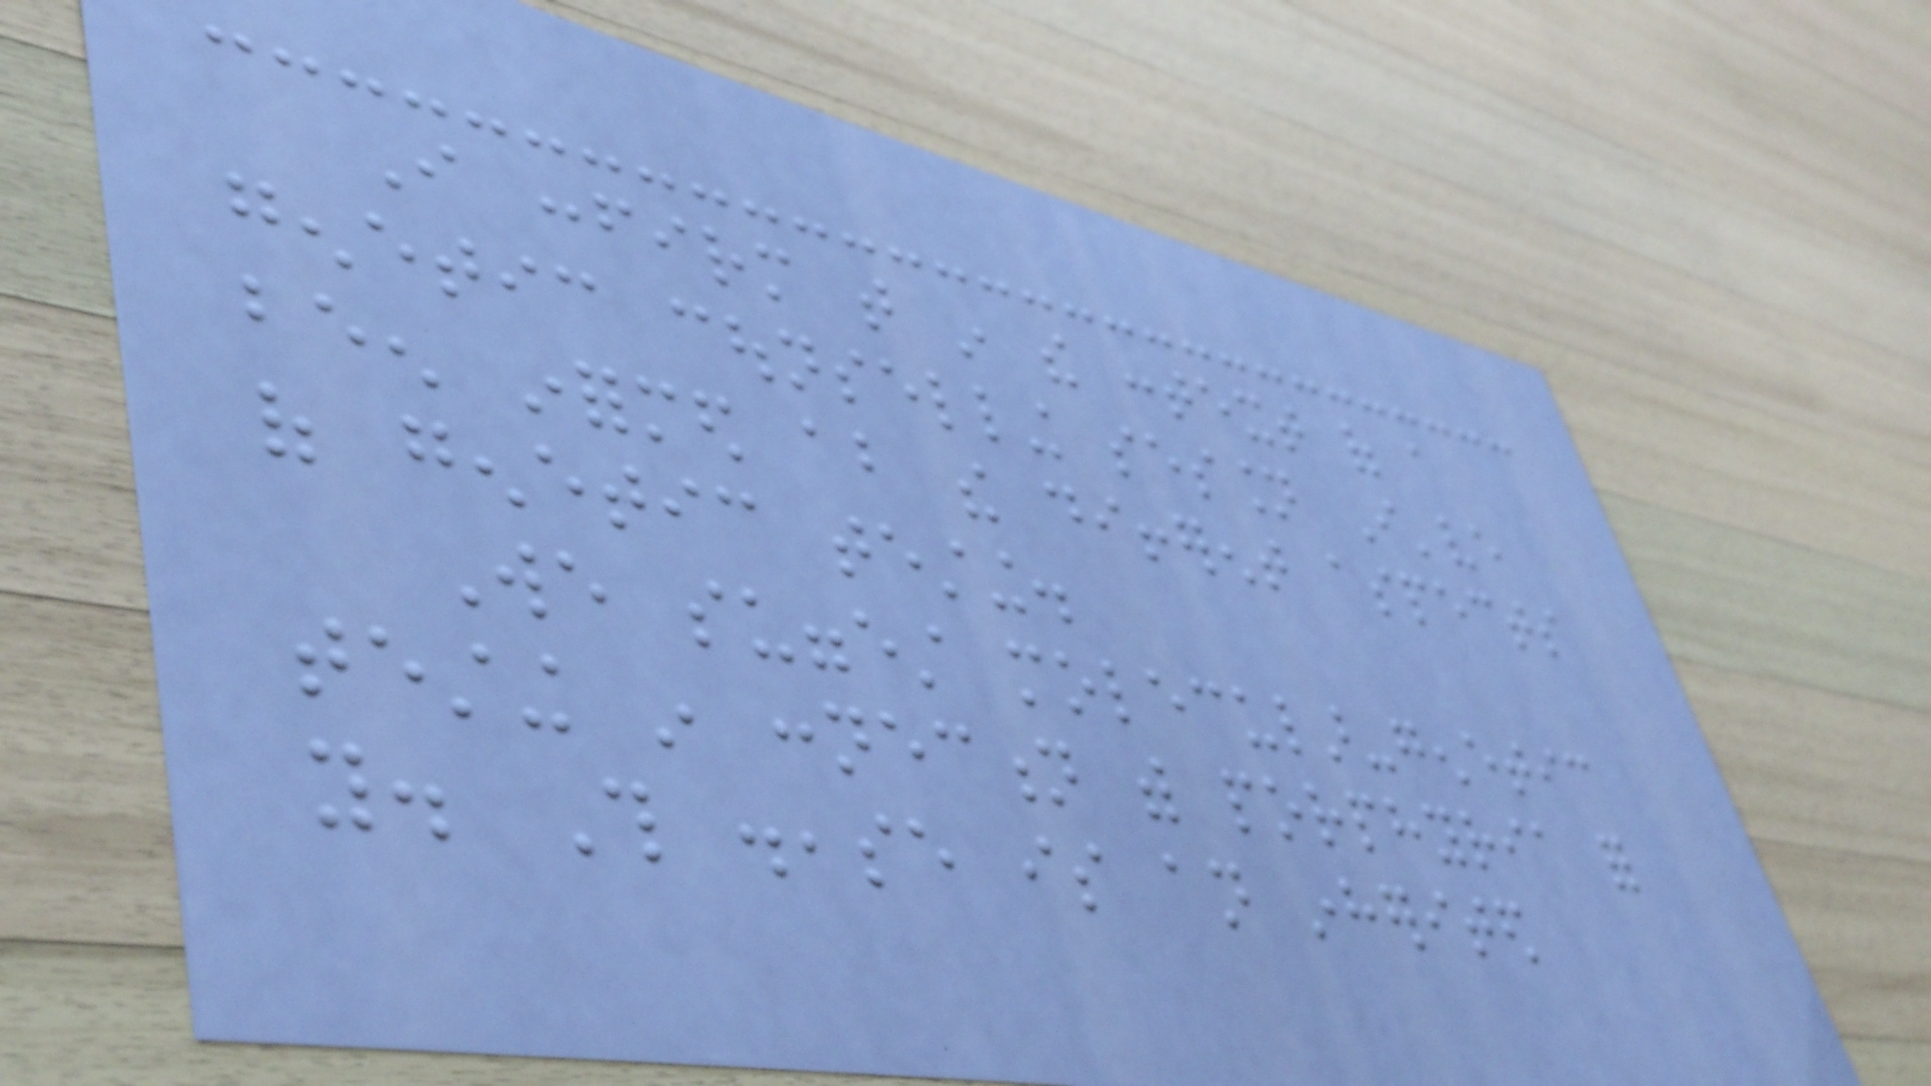I confirm that in the context of a
genetic counselling session I've
been informed about the different aspects
of genetic testing.
We suggest molecular-genetic
testing in connection with porphyria for
you. This disease is an inherited
